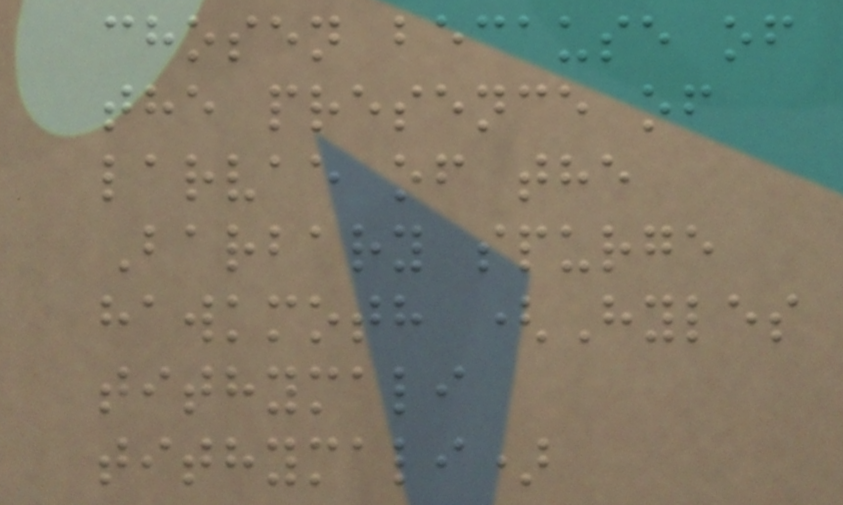chosen because of
the presence of
larvae of the
Barbary spurge
hawkmoth (Hyles
tithymali
tithymali)
